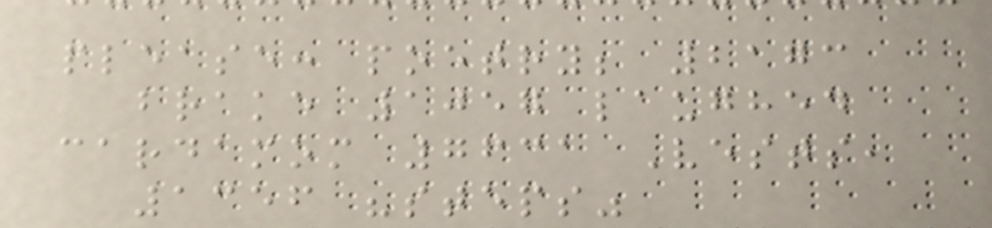please: poetry; 2173
brake 1057 laughed
cardamom 7631 Vests,
1356 "steps"
